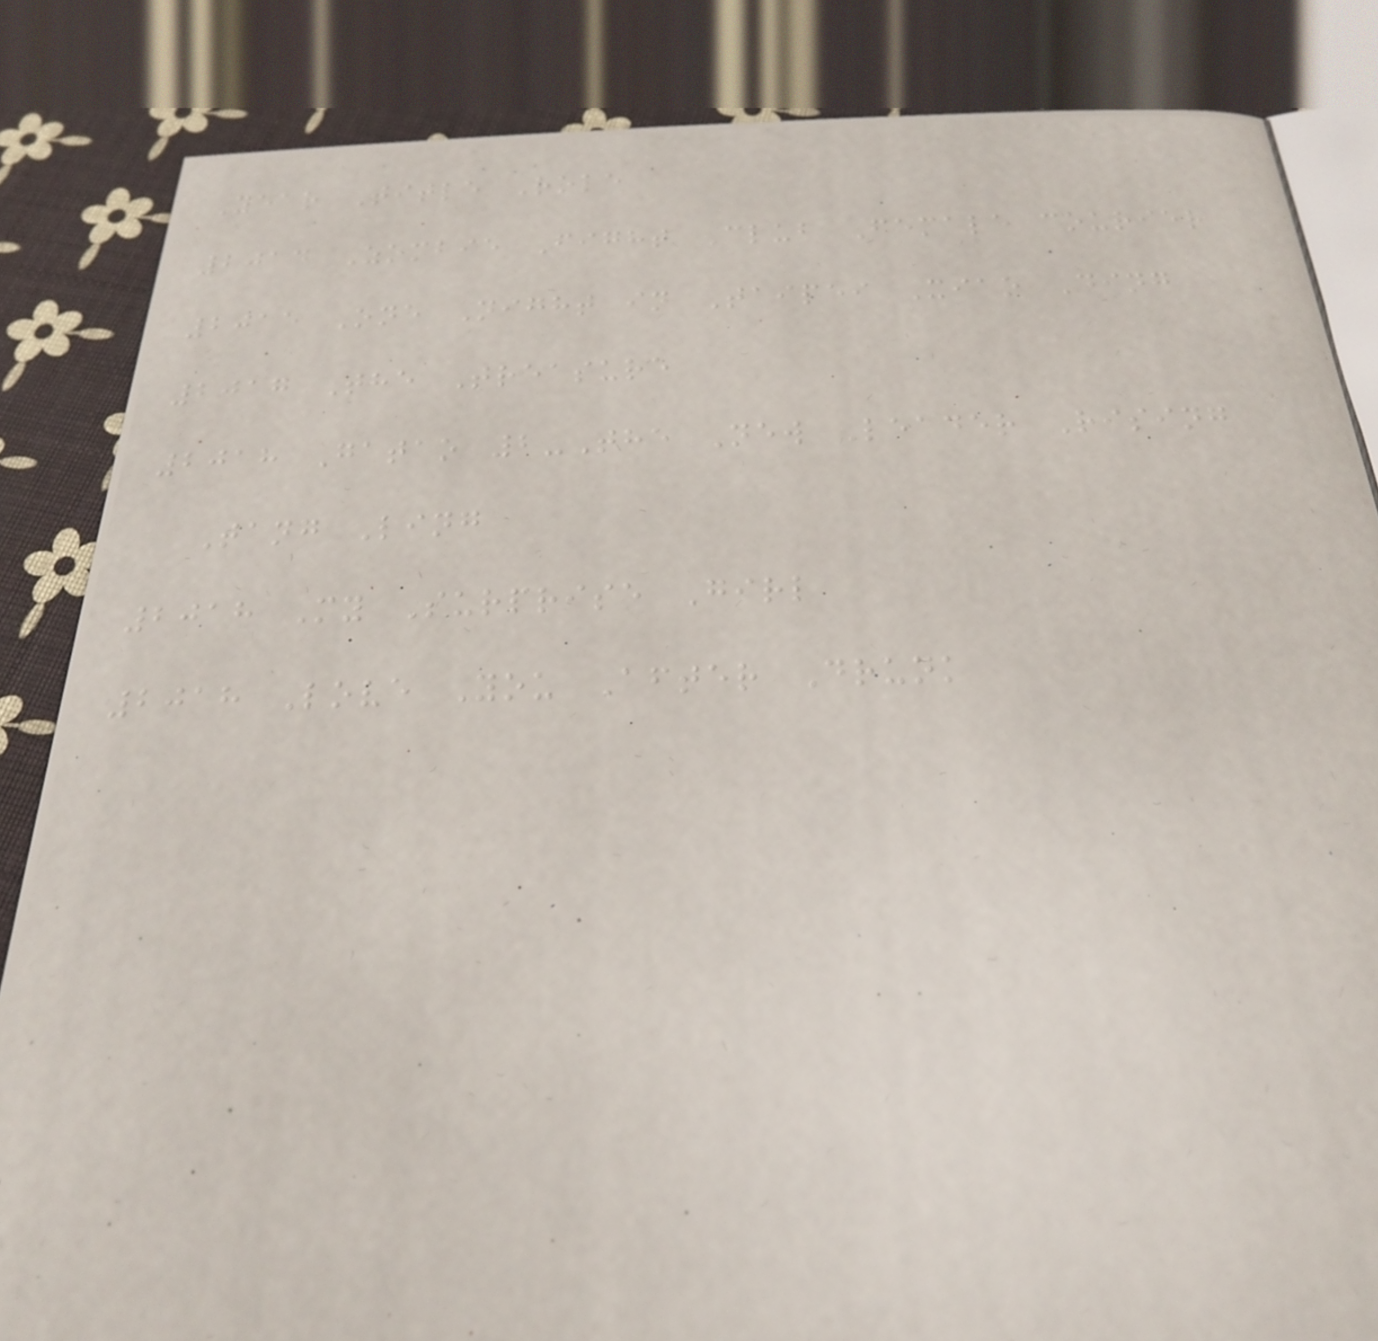Year Title Role
2014 Zombie Fight Club Female courier
2015 One Night in Taipei Xiao Ding
2017 The Treasure
2018 Gatao 2-The New Leader Rising
Tang Ling
2018 My Surprise Girl
2018 Love You After Drunk
